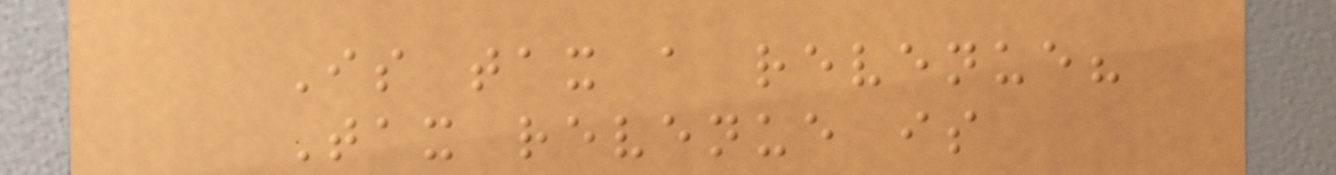Is tax a revenue?
Tax revenue is
